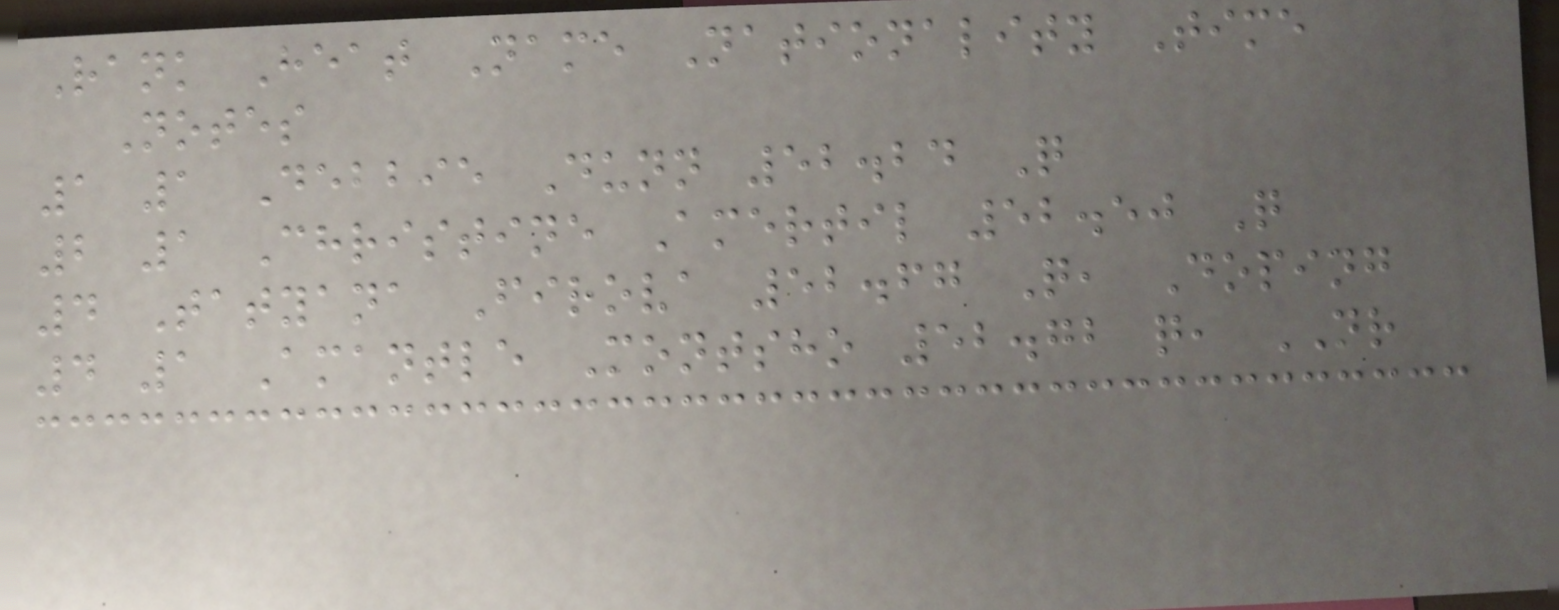Rank Heat Name Nationality Time
Notes
1 1 Debbie Dunn 52.24 Q
2 1 Christine Amertil 52.50 Q
4 Tatyana Firova 52.67 Q, Doping
4 1 Amantle Montsho 52.72 q, NR
